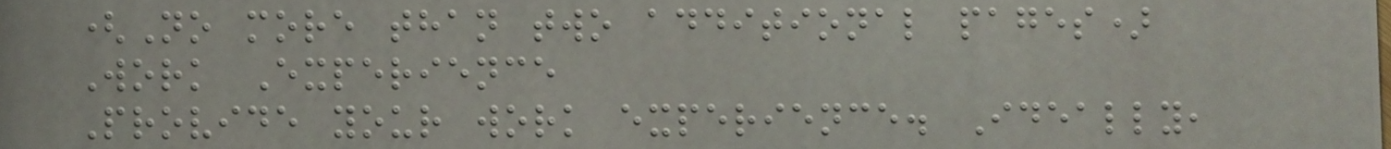(No more than two additional pages)
Work Experience
Provide your work experience. Ideally,
